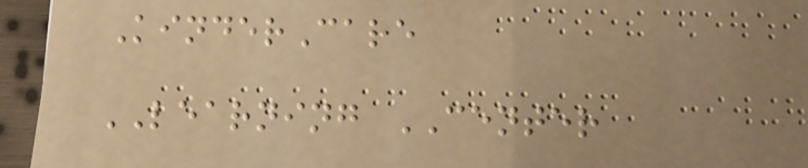KinderCare
LEARNING CENTER
